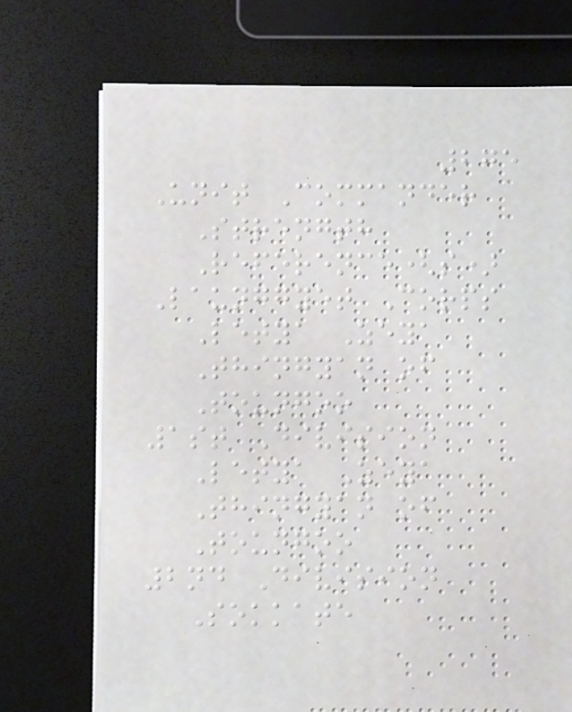275
Unit Commander
Strength
Reference(s)
Launggyet Corps
Letya Zeya
Thingyan of
Toungoo
1st Division
Letya Zeya
Thingyan of
Toungoo
2nd Division
Sokkate
